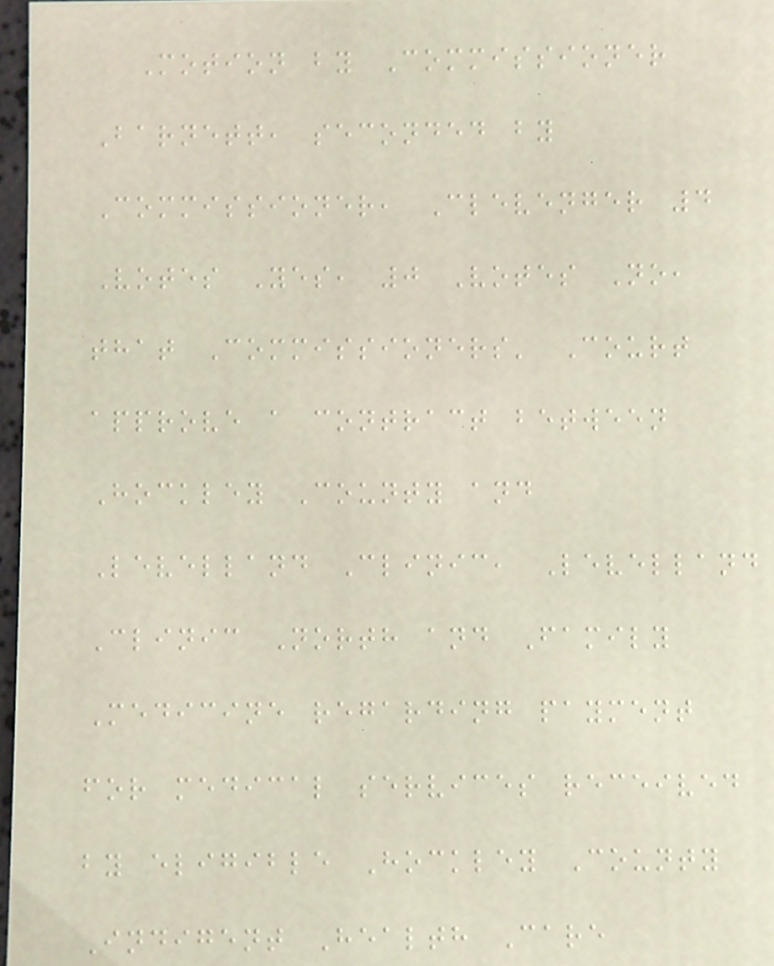Motion by Commissioner
Barnett, seconded by
Commissioner, Clevenger 4
Votes Yes, 0 Votes No,
that Commissioners' Court
approve a contract between
Hockley County and
Levelland Clinic, Levelland
Clinic North and Family
Medicine regarding payment
for medical services received
by eligible Hockley County
Indigent Health Care
